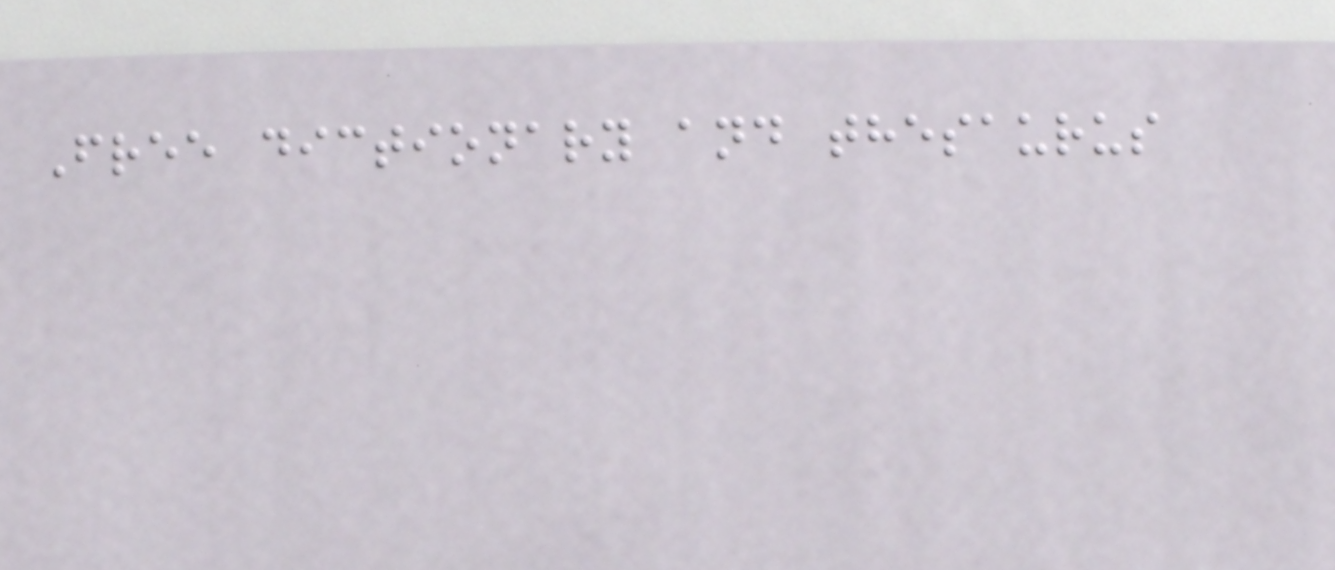Free dictionary and thesaurus
